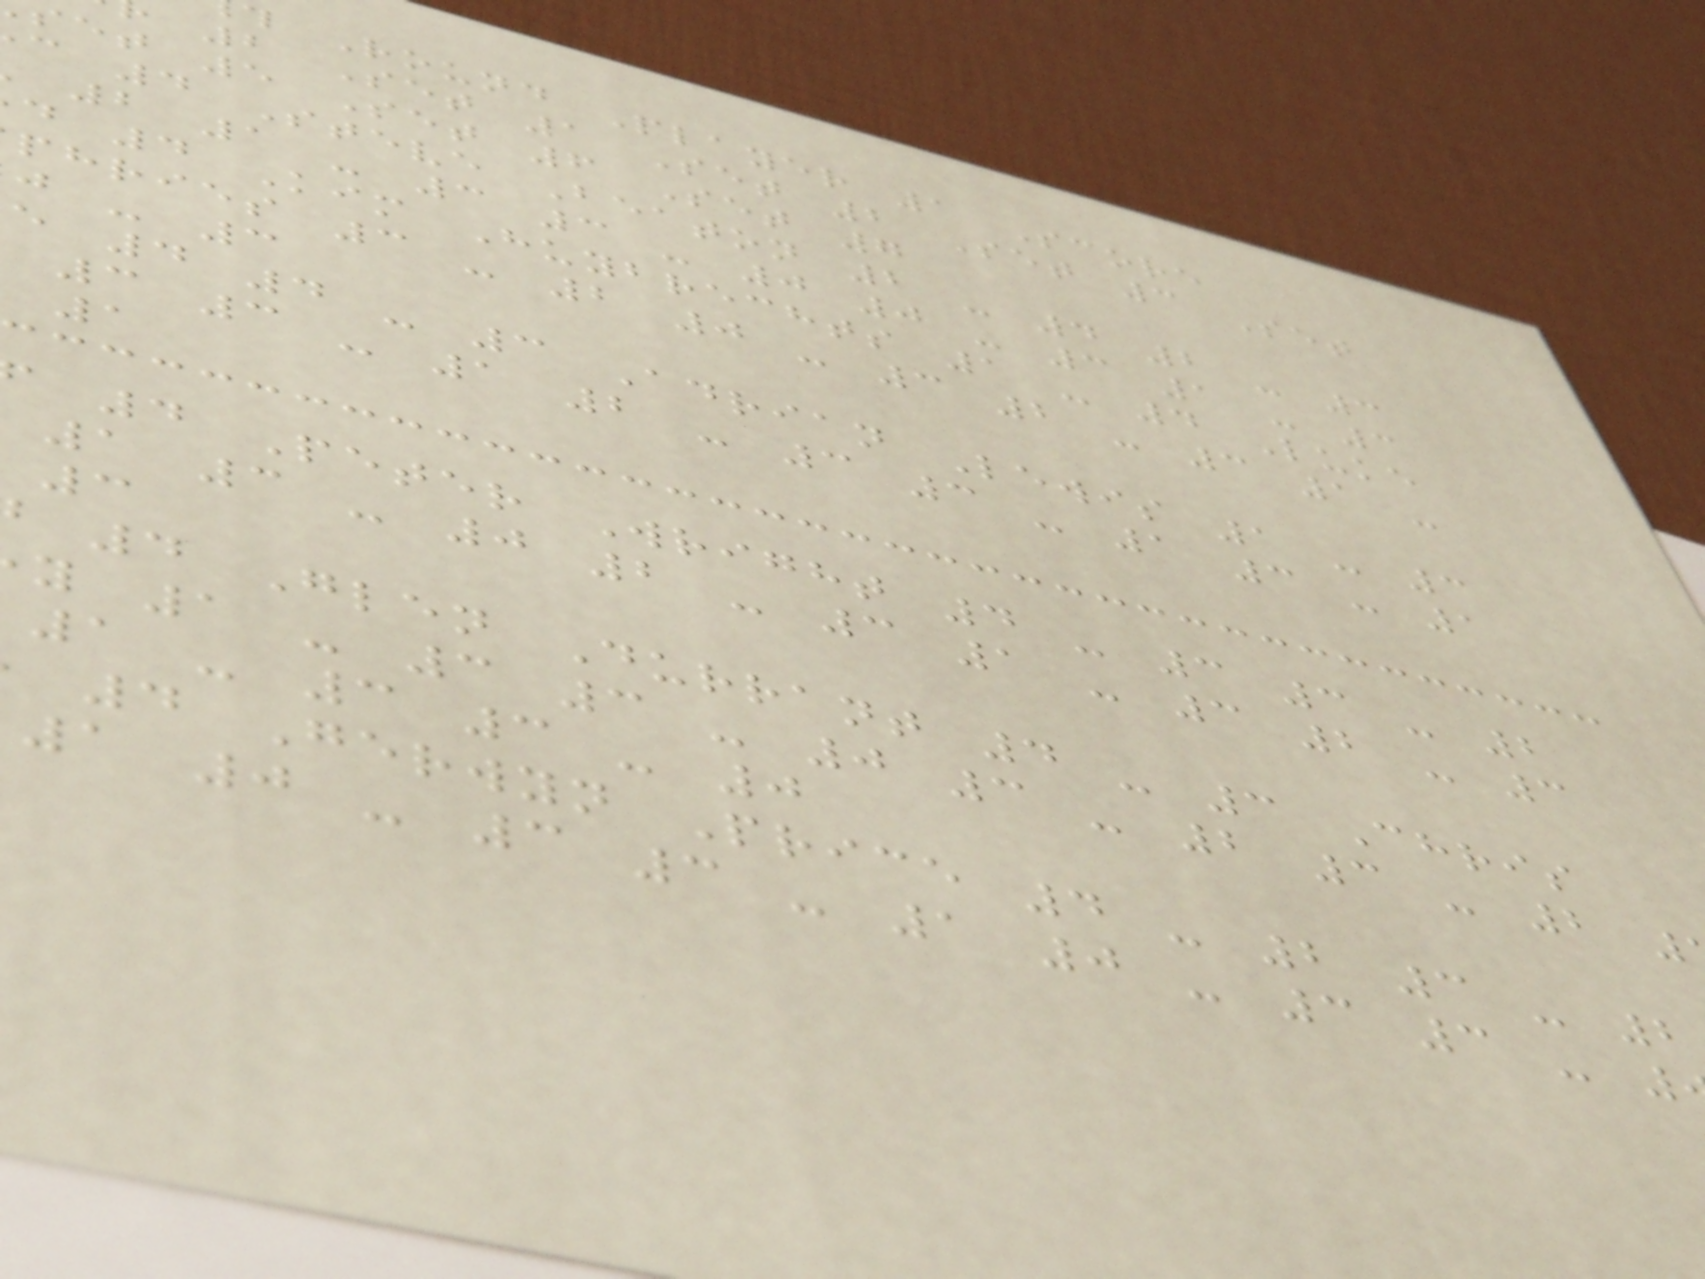Round Player 1 Score
2 Set 1 Set 2 Set 3 Set
set 5 Set 6 Set 7
c 4 Steve Beaton 2 - 4 2 - 3
2 1 - 3 3 - 0 0 - 3 1 - 3
d 4 Kim Huybrechts 1 - 4 Luke
phries 3 - 2 0 - 3 2 - 3 1 -
j - 3
e 4 4 - 3 Adrian Lewis 1 - 3
3 3 - 1 2 - 3 3 - 1 3 - 1
4 Peter Wright 4 - 3 3 - 2
1 3 - 0 2 - 3 1 - 3 2 - 3
4 Glen Durrant 4 - 3 Chris
y 1 - 3 3 - 0 3 - 2 3 - 2
1 - 3 3 - 0
4 Gerwyn Price 4 - 2 3 - 2
1 0 - 3 3 - 1 0 - 3 3 -
